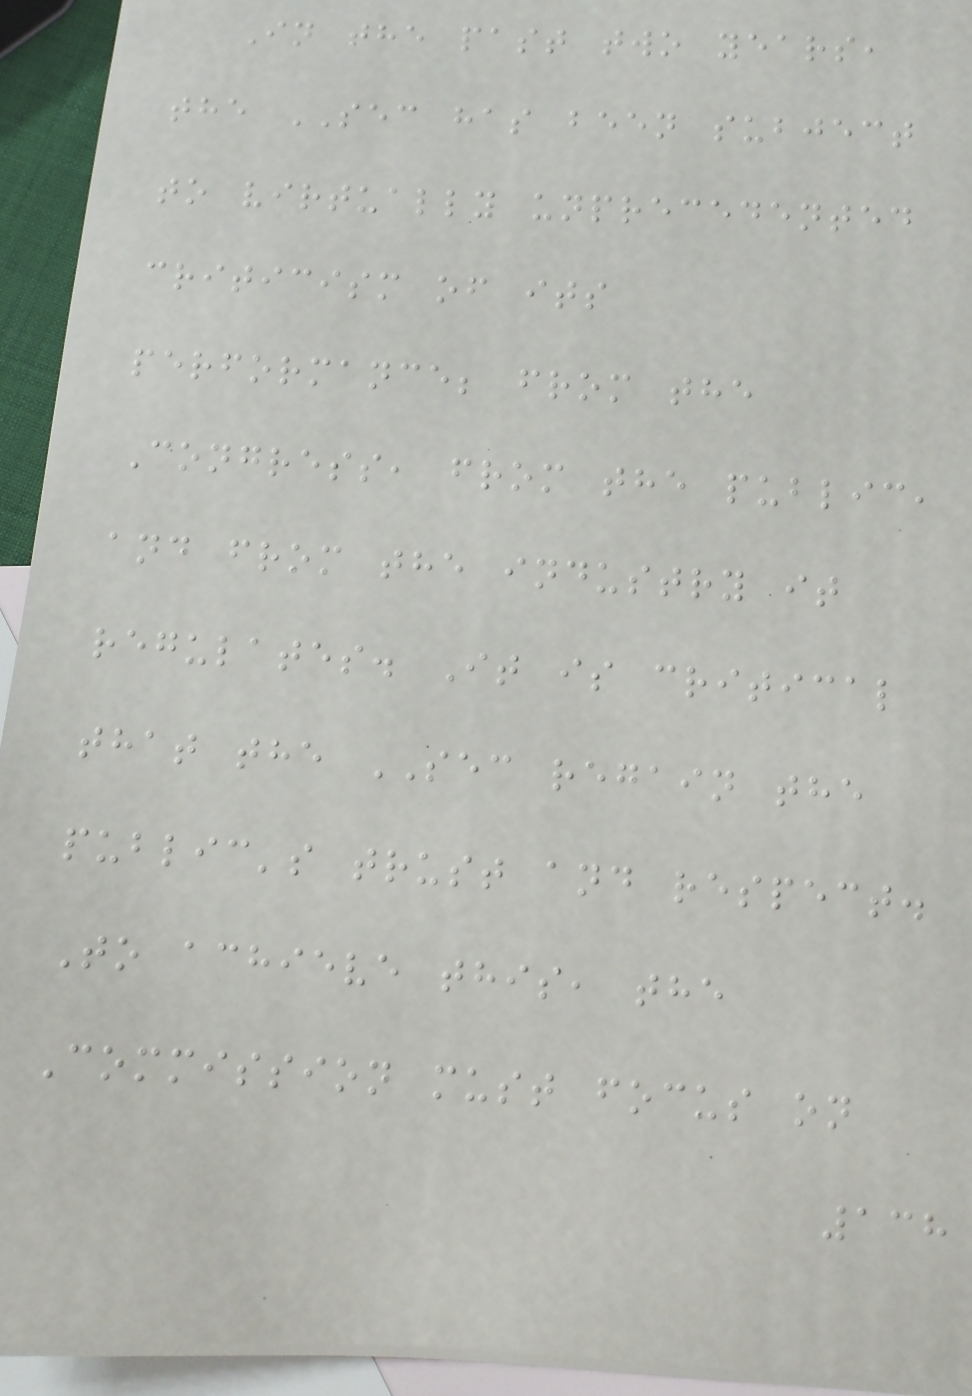In the past two years,
the SEC has been subject
to virtually unprecedented
criticism of its
performance; from the
Congress, from the public,
and from the industry it
regulates. It is critical
that the SEC regain the
public's trust and respect.
To achieve this, the
Commission must focus on
138
